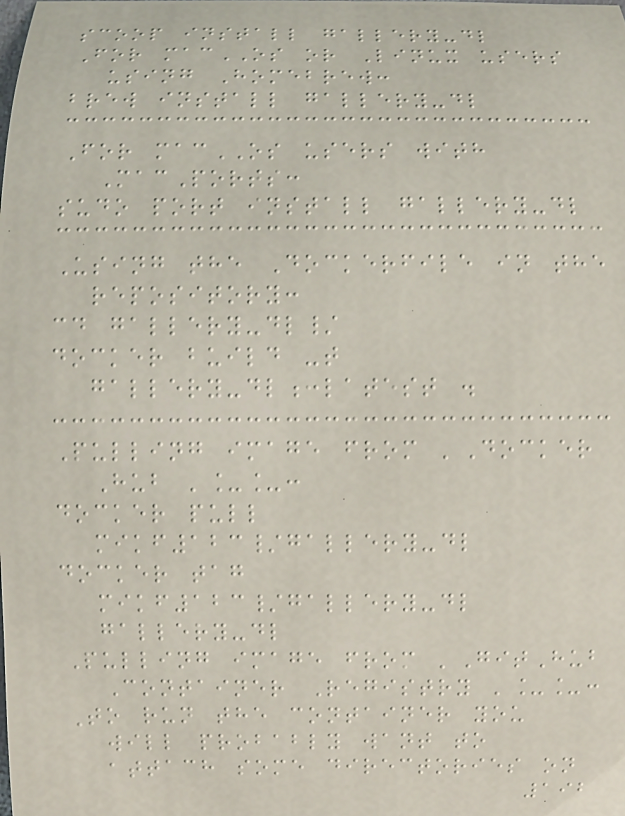scoop install gallery-dl
For macOS or Linux users
using Homebrew:
brew install gallery-dl
For macOS users with
MacPorts:
sudo port install gallery-dl
Using the Dockerfile in the
repository:
cd gallery-dl/
docker build -t
gallery-dl:latest .
Pulling image from 'Docker
Hub '__:
docker pull
mikf123/gallery-dl
docker tag
mikf123/gallery-dl
gallery-dl
Pulling image from 'GitHub
Container Registry '__:
To run the container you
will probably want to
attach some directories on
192
